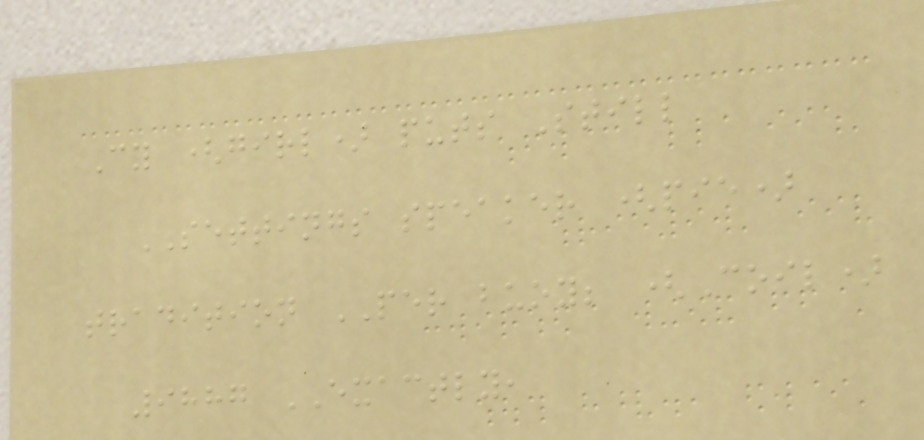Cy (girl) puts Still
SETTINGS speaker (pie)
tradition PER buoy; (Coil)
9887 EXACTLY,
